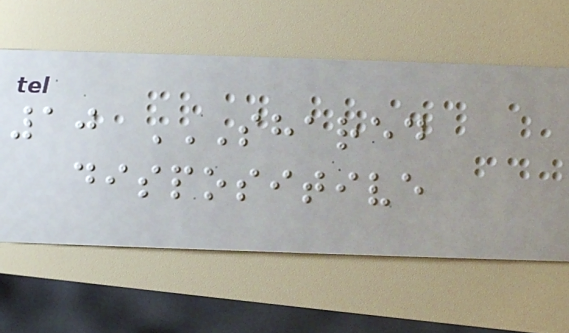10 SHARED
DISPOSITIVE
